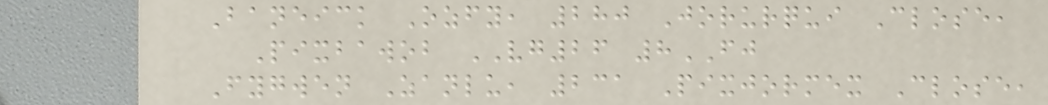Baneick Ozfy, 280 Jorurqui Close,
Pixbawob VG26 8FJ
Fygwen Zanlu, 231 Pixjormex Close,
